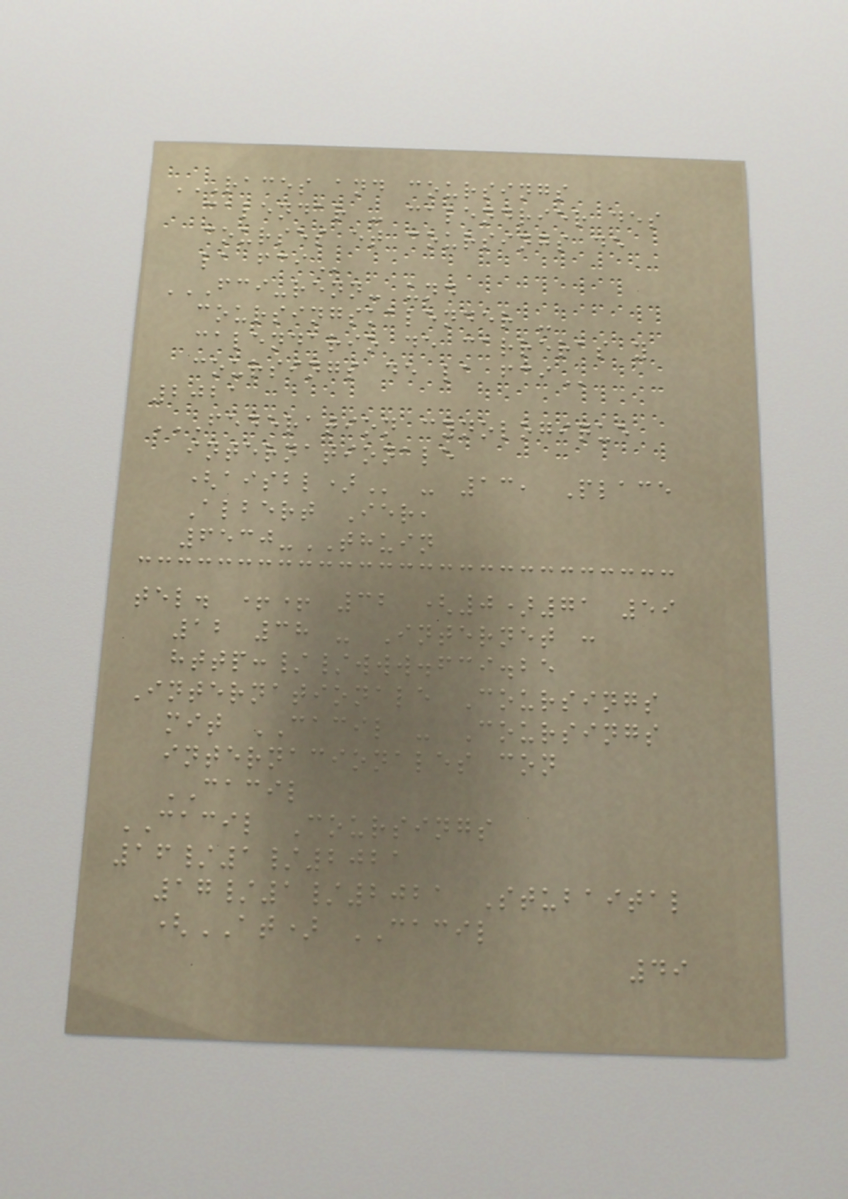RACES AND COURSINGS
CALENDAR - CALENDRIER DES
COURSES ET COURSINGS DE
LA FCI
FCI-RENN- UND
COURSINGSKALENDER -
CALENDARIO DE CARRERAS Y
COURSINGS DE LA FCI
2021
FEDERATION CYNOLOGIQUE
INTERNATIONALE
(AISBL) - 13, Place
Albert Ier,
6530-THUIN
tel. ++ 32 (0)71 59
12 38 - Internet :
http://www.fci.be
Internationale Coursings
mit CACIL - Coursings
internacionales con
CACIL
CACIL Coursings
16/1/2021
17/1/2021 Stubaital
(AT) CACIL
49
